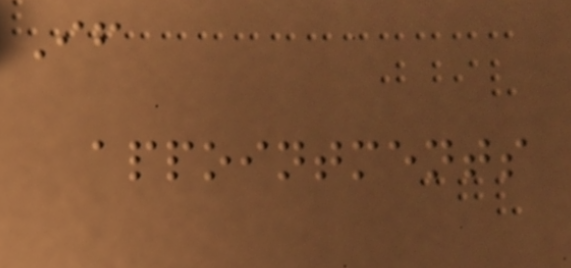If
appointments
